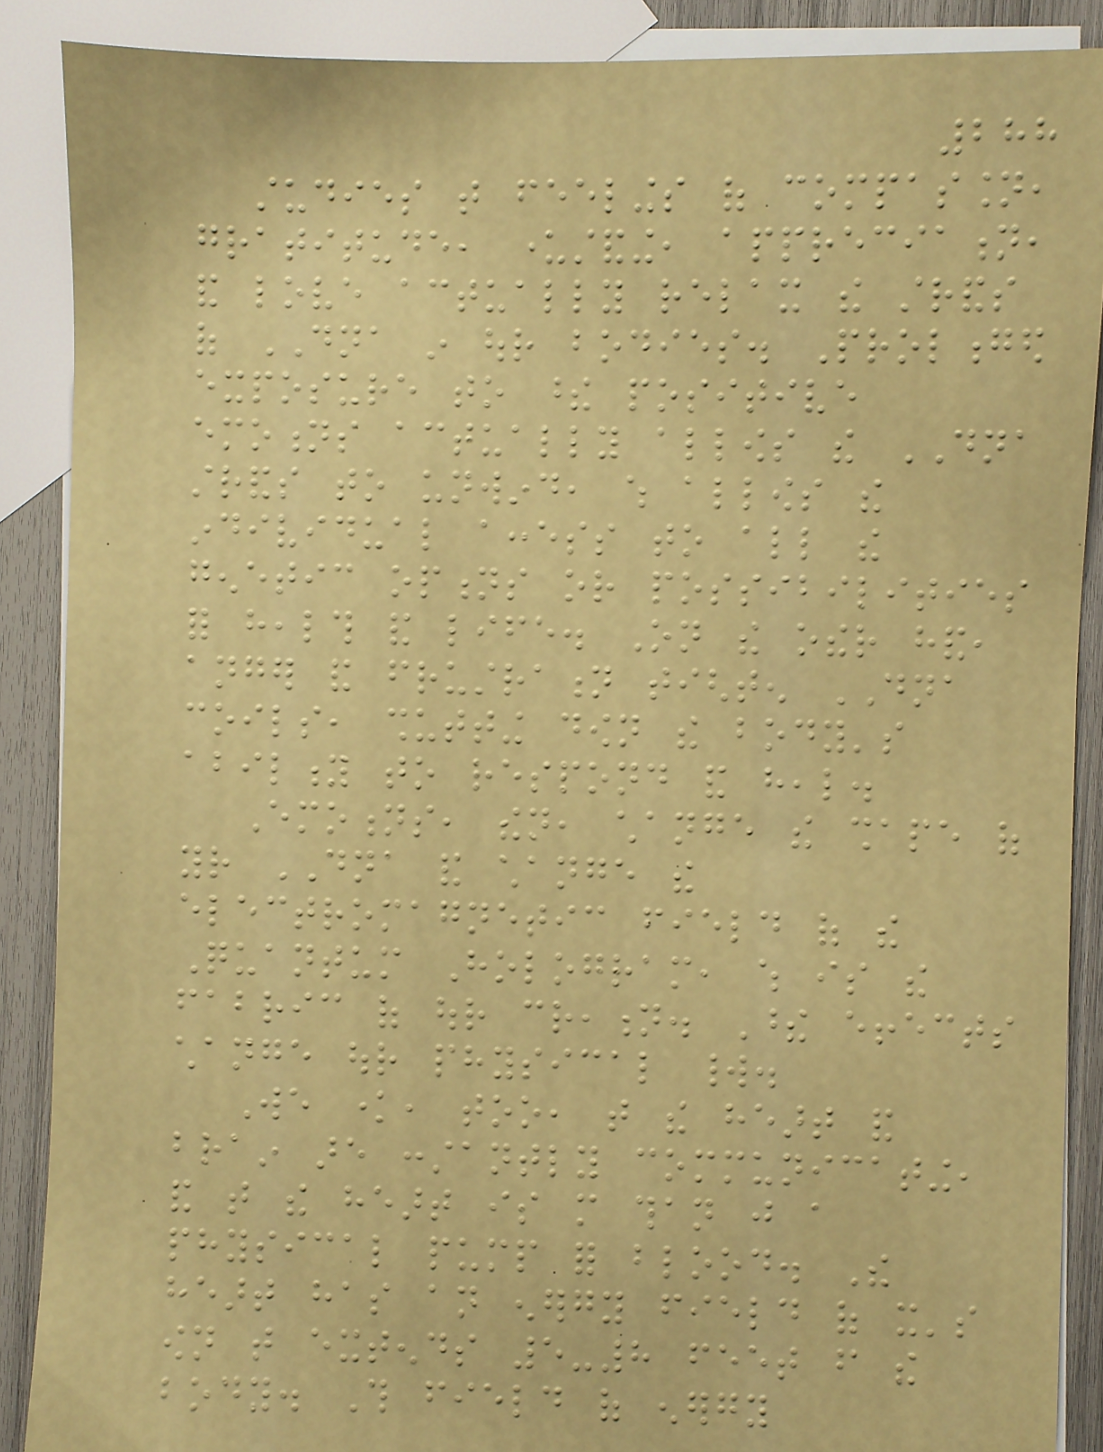288
studies that feelings of compassion,
gratitude, understanding, appreciation,
and love actually relax the strands
of DNA in our bodies. Prolonged
exposure to these positive
emotions actually allows the DNA
strands to unwind, which allows the
individual access to all the
genetic options or possibilities
for health and life. On the other hand,
anger and frustration tighten DNA
coils, shutting down the body's
ability to respond and heal.
Emotions, then, change the shape of
your DNA and change the
electromagnetic field of the
Quantum Hologram, which is the
fabric of our creation. These effects
change our physical world.
We know, too, that the heart and
brain are constantly communicating,
and that the heart is more than just a
physical pump for blood. The
heart has an energy field of it's
own that extends 5-8 feet from the
body. This field of energy
